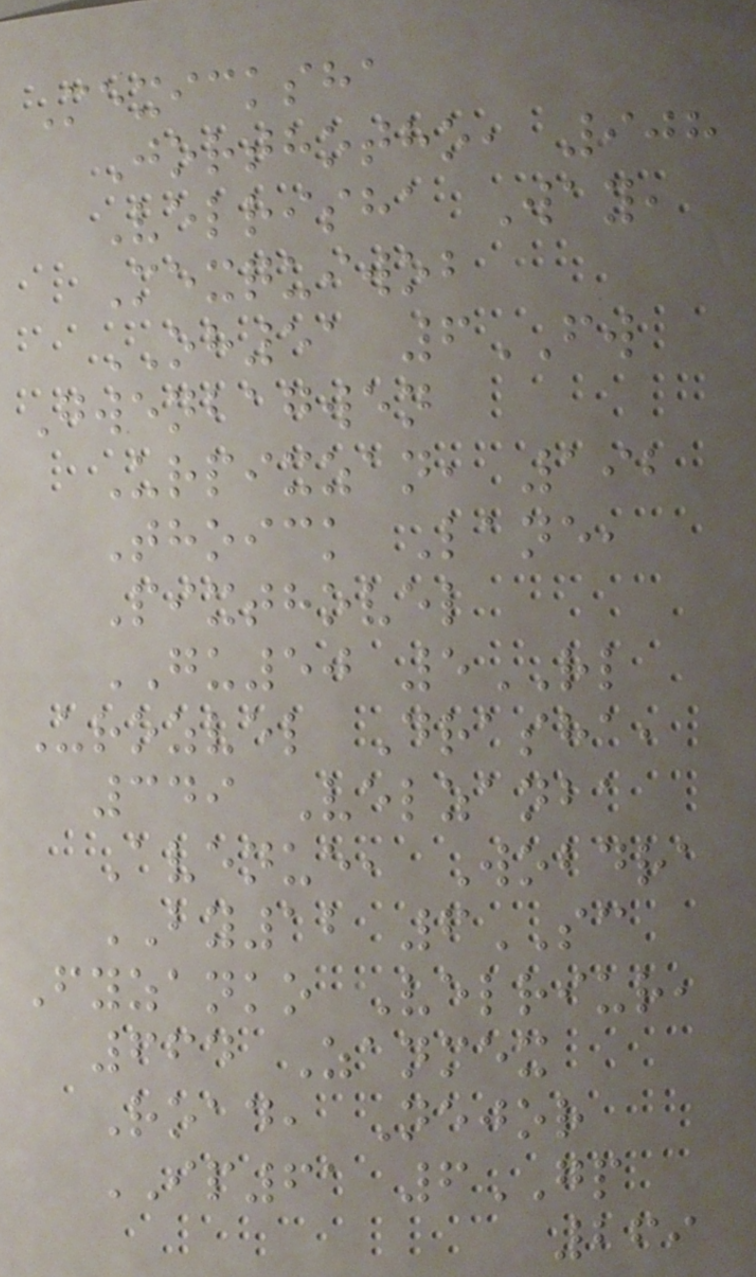Mexicksha
Jorthotho, 908
Velrisha Way,
Mexquiwob
OH51 6FW
Gwenbagwen
Urpixzan, 192
Thoick Lane,
Pixthovel
GU50 5RL
Urozvel Drasha,
349 Velzanba
Avenue, Wobdra
BY12 6SC
Fyzanko Velriur,
664 Zanmex
Road, Nejor
IP61 6GP
269
